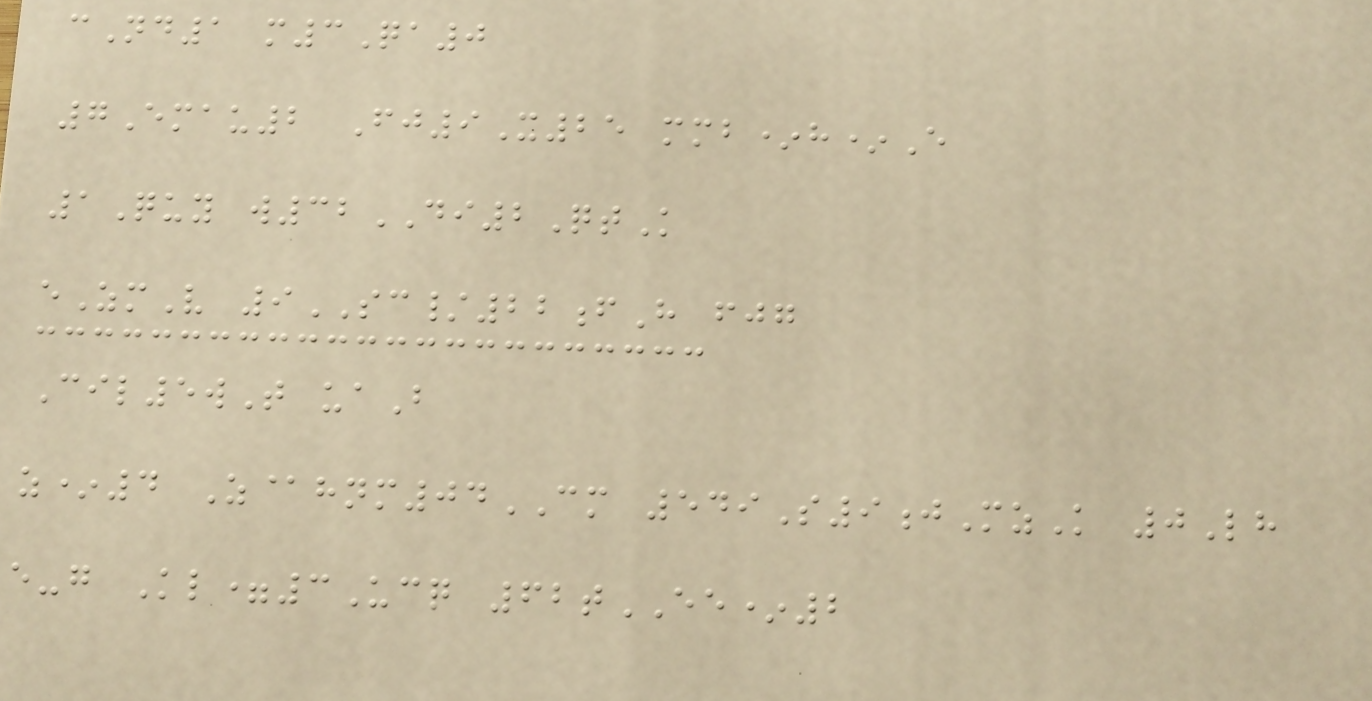cNd1 m3Qa0
7Emau2 Fj9X25 mmb*h*E
1Quy w32DI2QtK
eZmV 9SC/22fH fjg
Cil5wT uaB
z*4 Z@hnm04CM 549S9jMzK 0Lh
e-g Kl=3Ucq 62tEE*2
